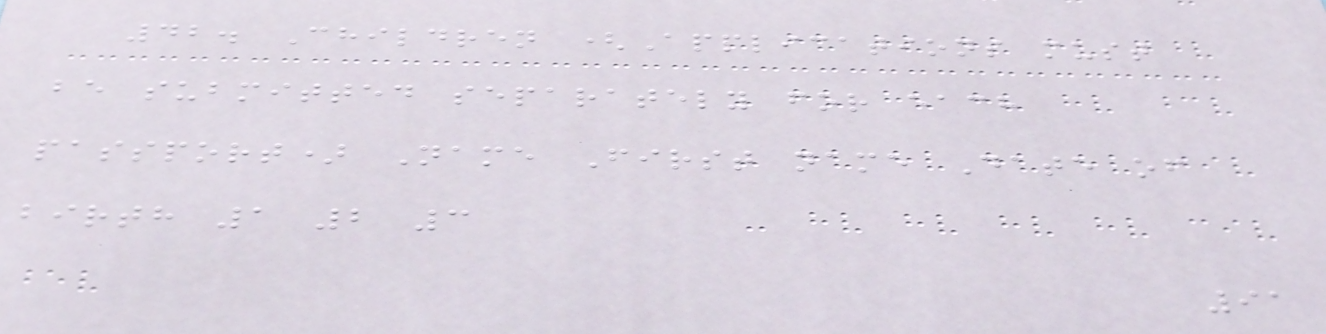42. Children (Applications must
be submitted separately for each
passport) Name First name Date of
birth 1 2 3
91
